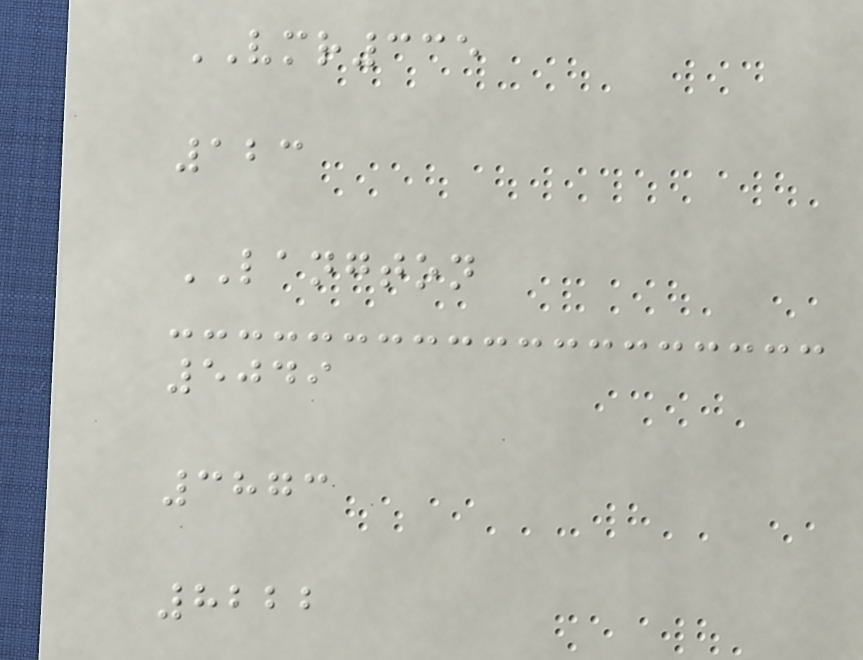VMR335
123
LANGTON
5049
3873
8222
